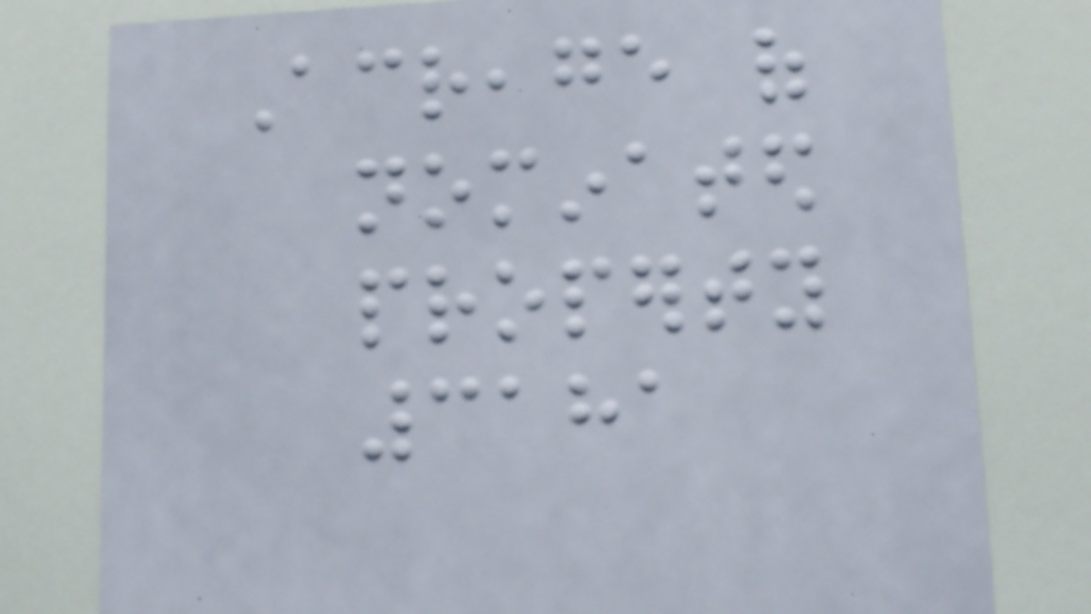Acreage of
nominated
property
3181
